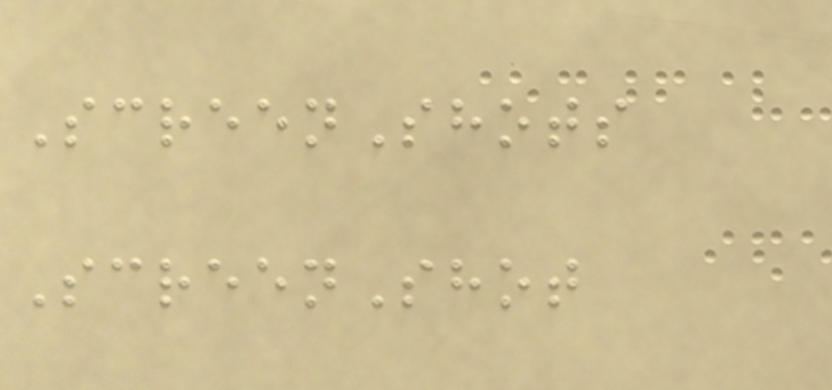ScreenShots
ScreenShot
